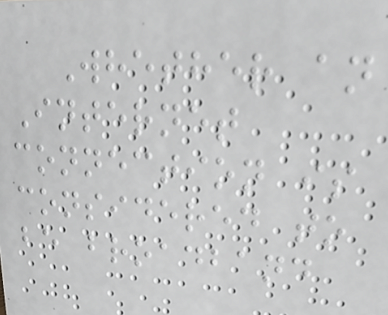Whether an
Internet
connection is
considered to
be broadband
